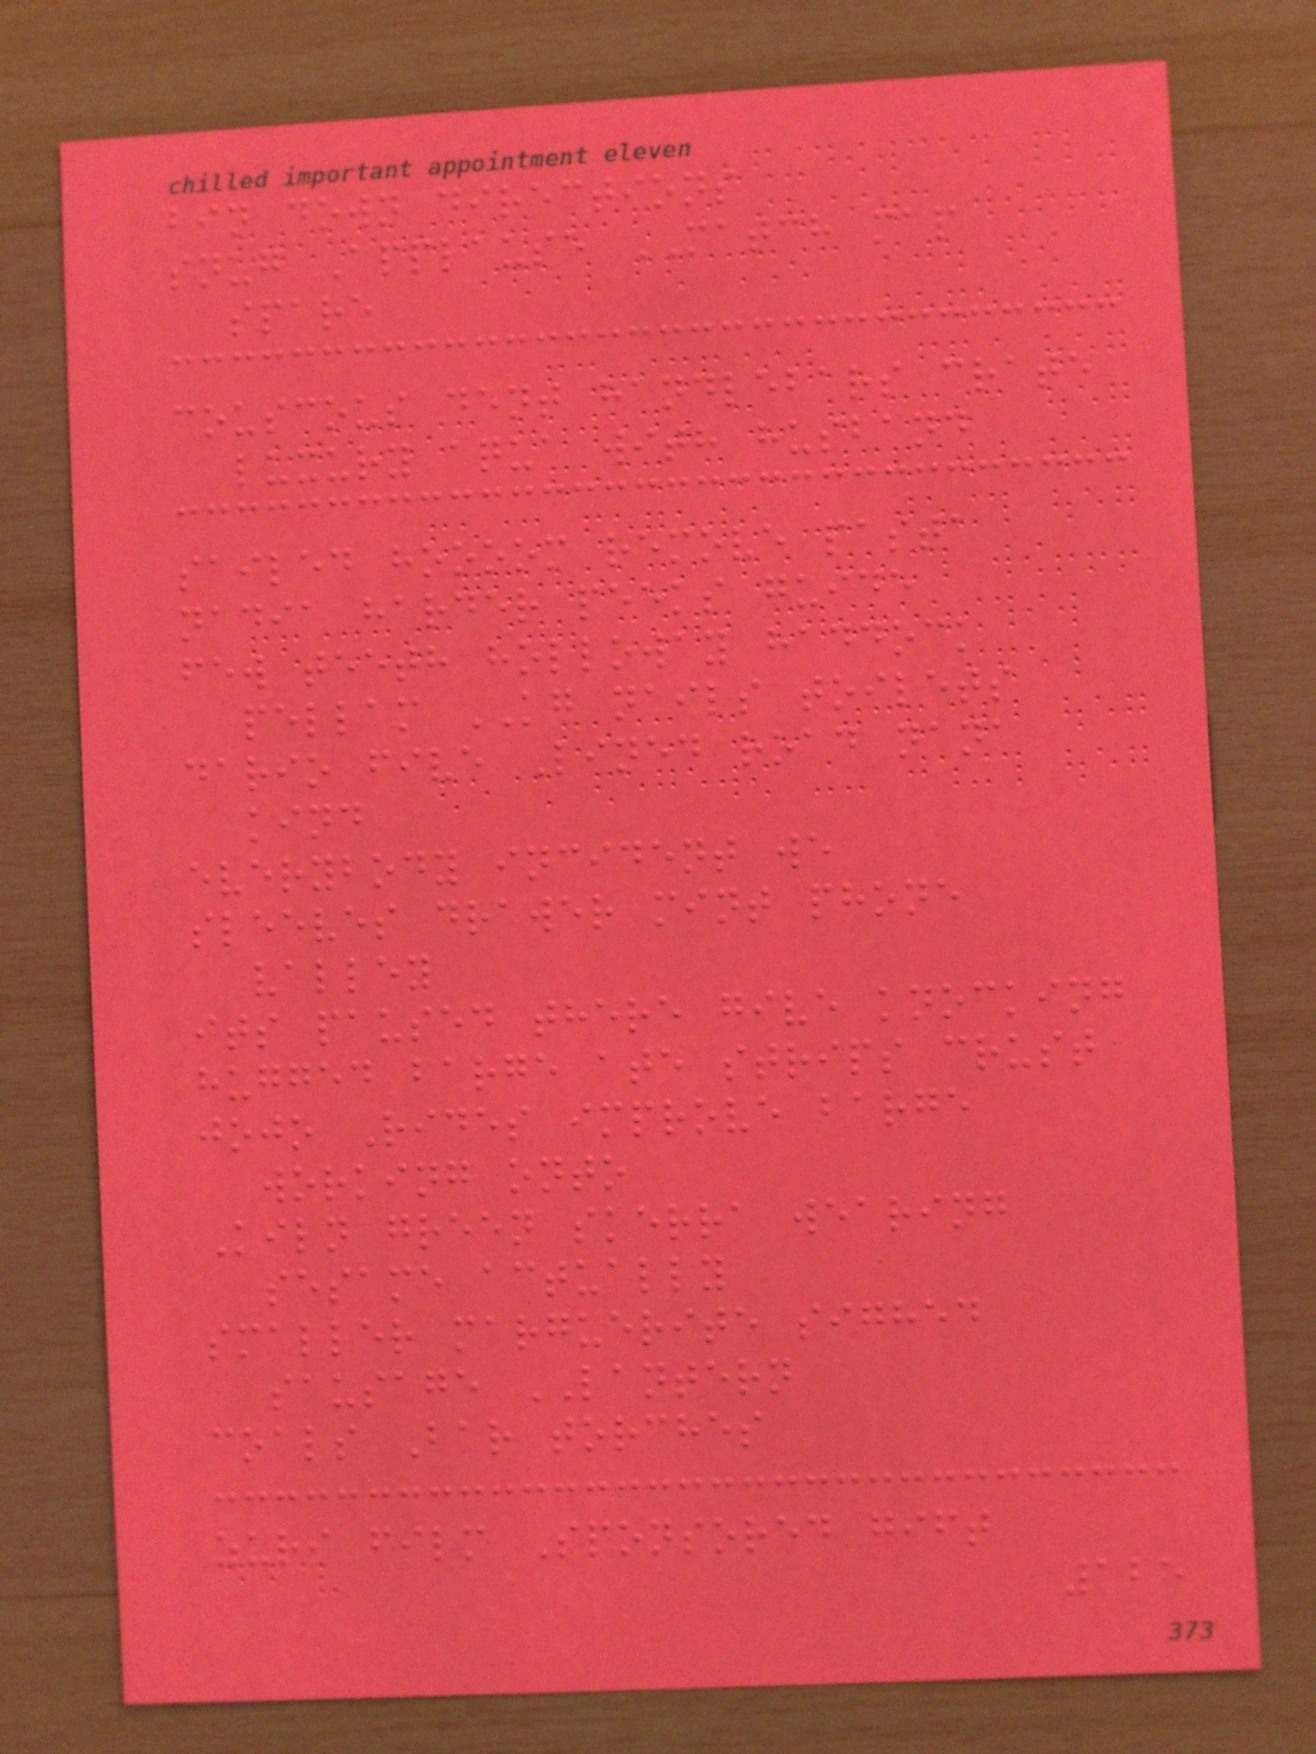bin down directions
snug Applause MATCH map
spare
couscous dent handlebars crate
luxury aqua with husband
sailed hoooom remove pasta
nadia harder peeks guide
few teeth holloway haddock
pellam KG nails toilets
dario five Lined road nana
kind
everybody incident we
sleeves drawer mint phone
valley
its paused there give knocking
hugged barge ate strips crust
jojo Rides improve barge
working onto
Kiln green skerra wearing
sesame actually
smaller marguerite sighed
sausage LANTERN
coals Bar torches
zuri film Sponsored gift
125
